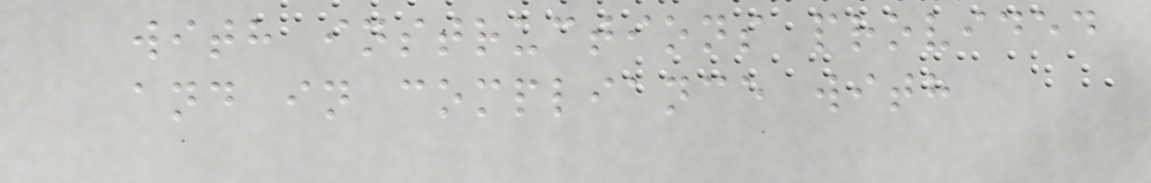with instructions provided
and in compliance with
